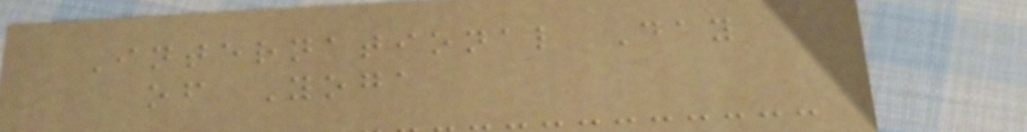International Day
of Yoga
